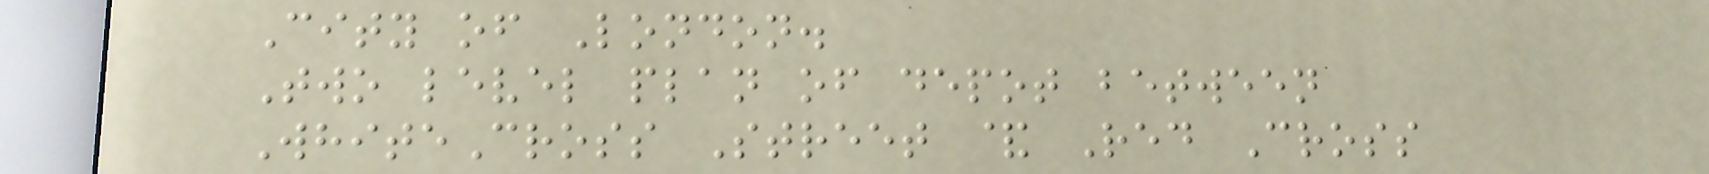City of London.
Two level plan of depot between
WhiteCross Street & Red Cross
